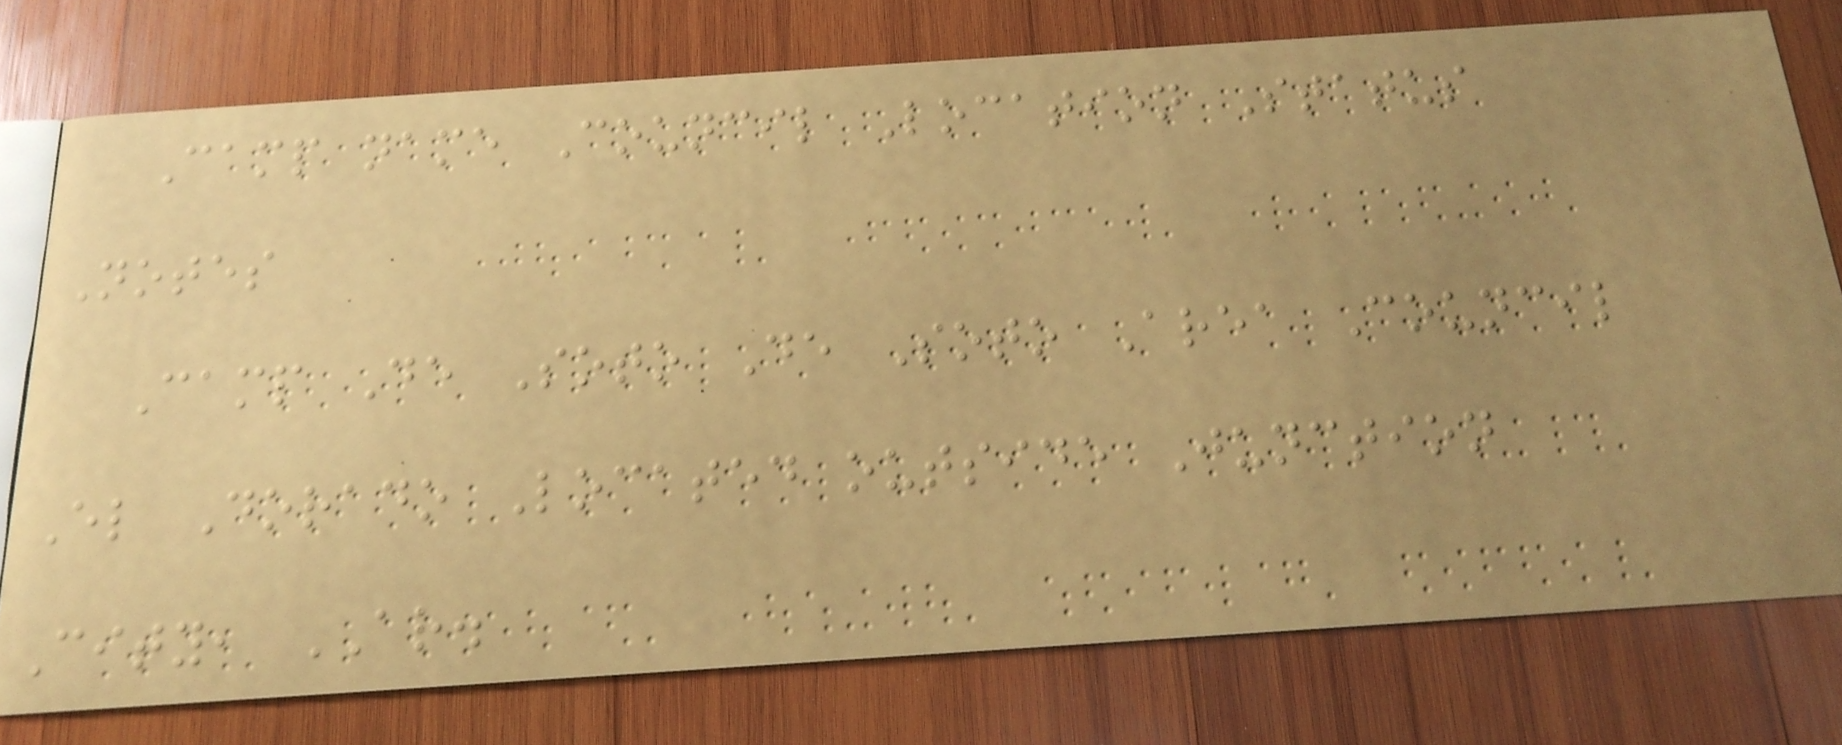Camp name Council Location Status
Notes
Camp De Soto De Soto Area Council
El Dorado Located outside Junction
City, AR.
